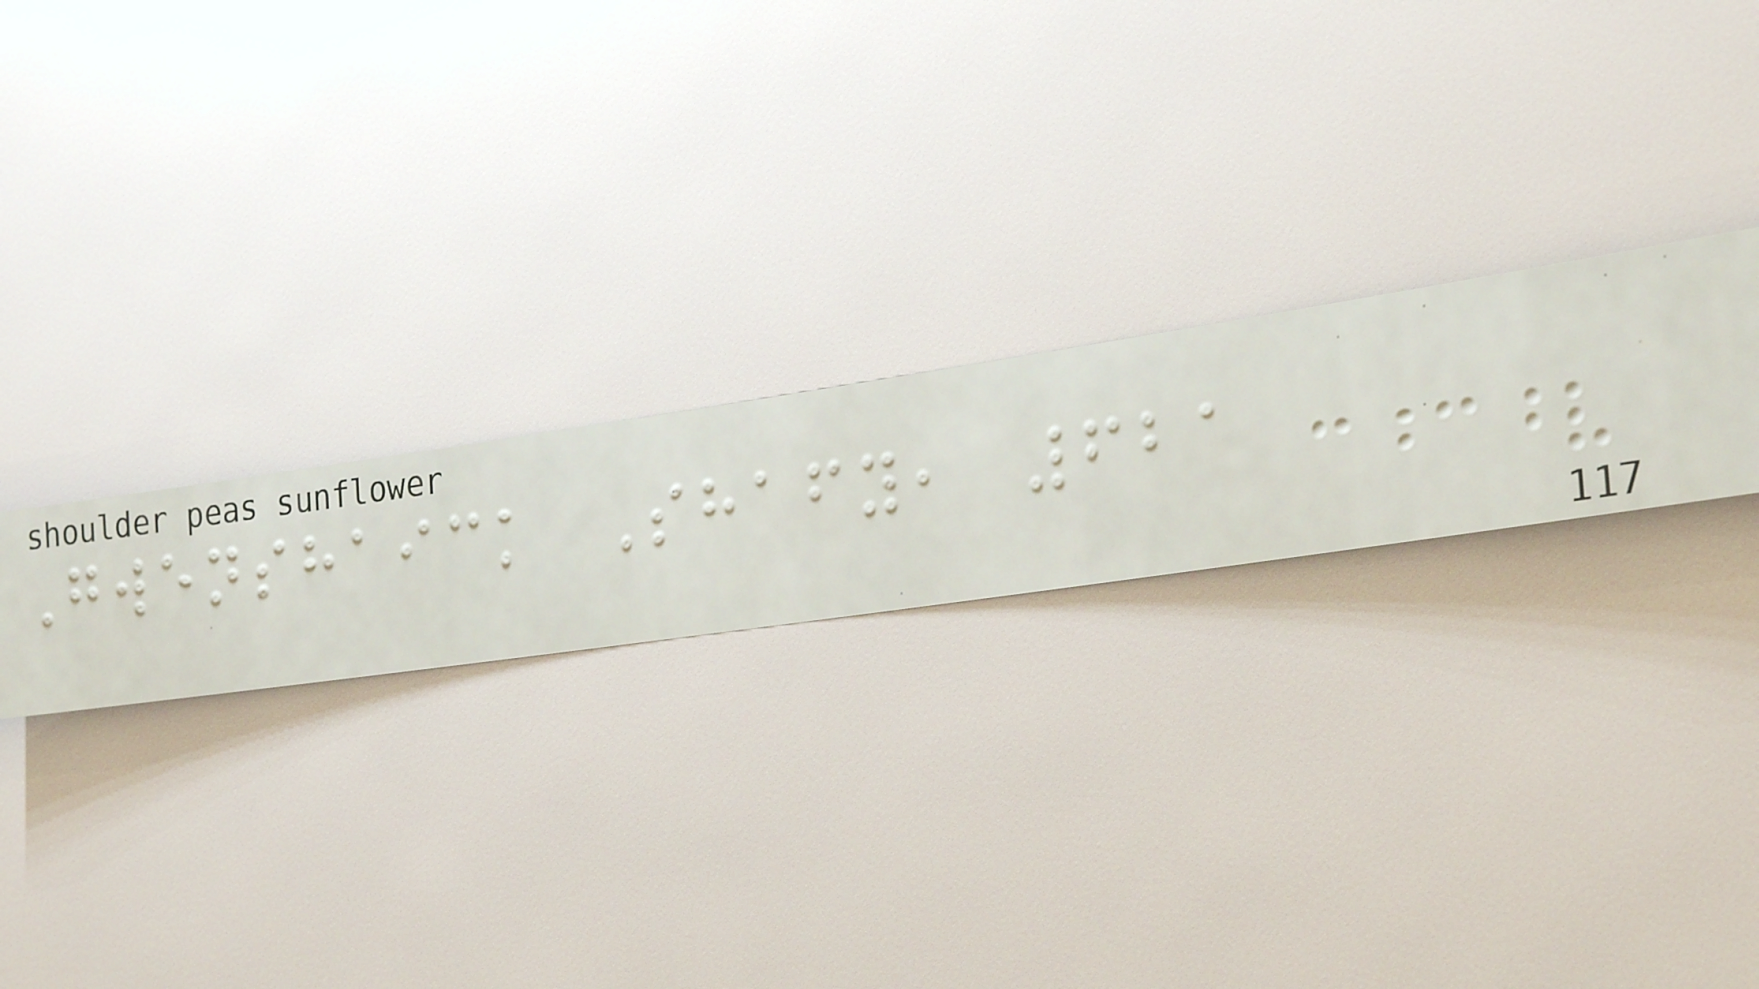Gwenshaick Shafy, 621
